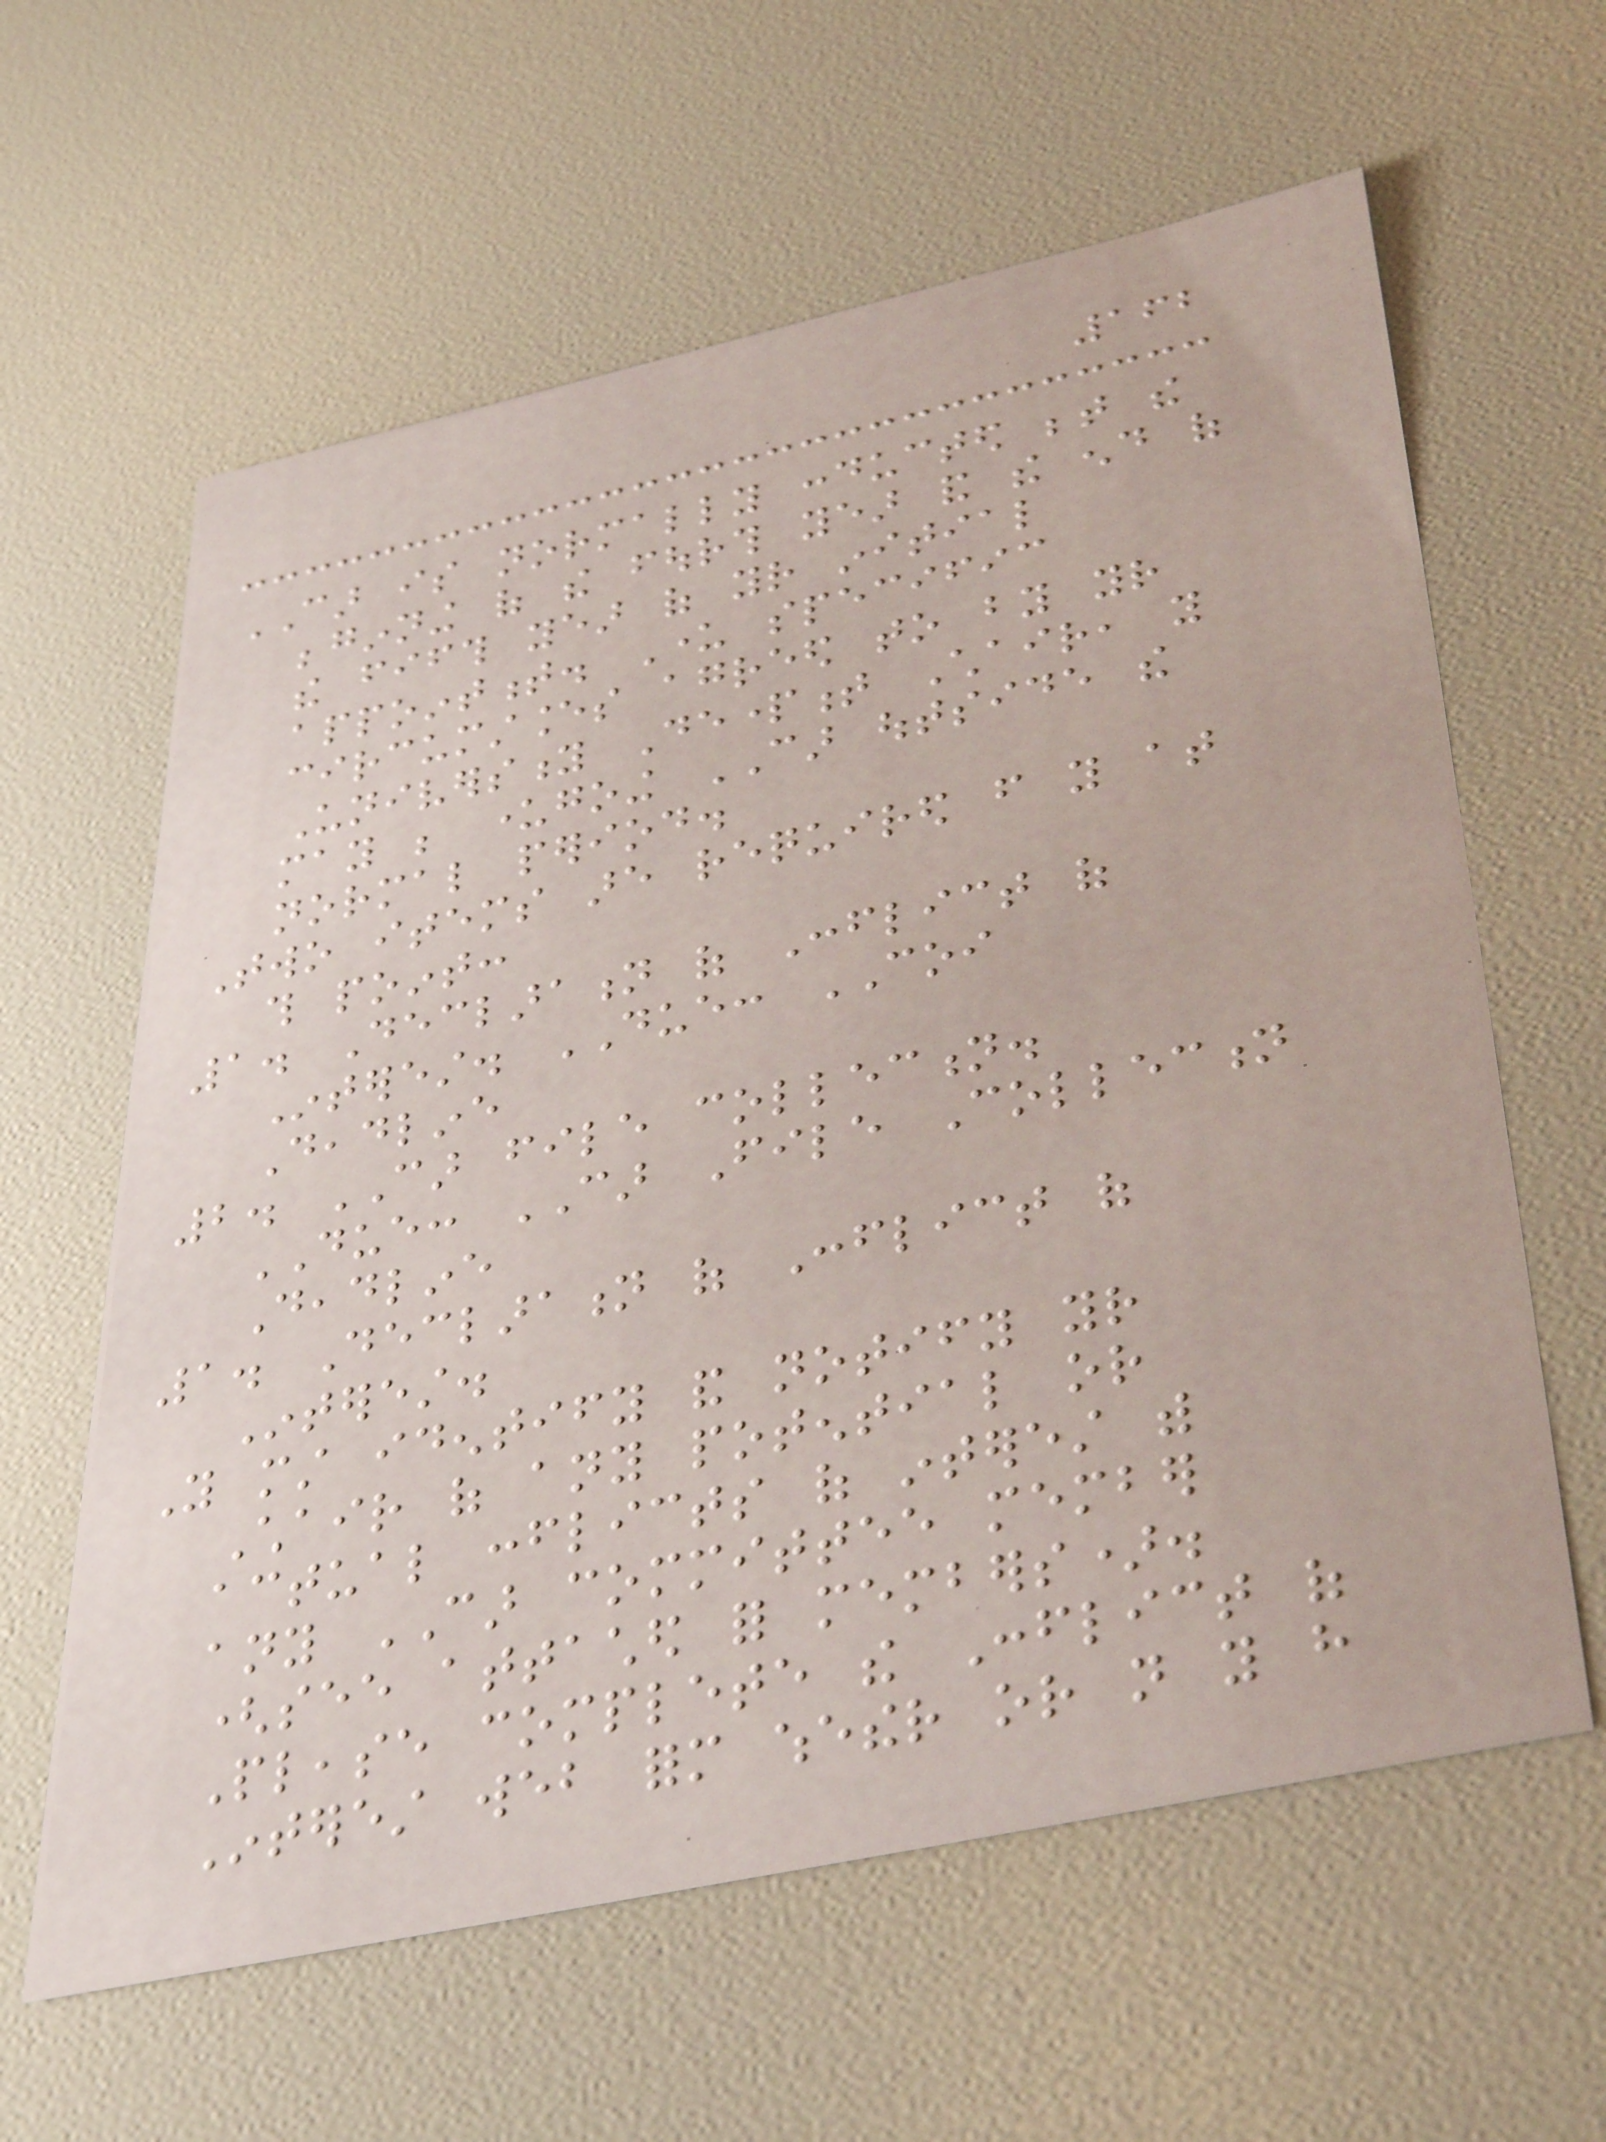162
CAR is normally conducted between the
beginning of the fourth year and the end of
the fifth year of your initial
appointment. Under specific
circumstances agreed to by your
University Department Chair, you
may be undergoing CAR outside the
normal period.
Two items are required from you at
this point:
1. Declaration of Conflict of
Interest. DUE: COI
Deadline
2. CAR file collection.
DUE: CAR File Collection
Deadline
1. Declaration of Conflict of
Interest.
You must identify and notify your
Chair of any potential or
actual conflicts of interest with
any CAR committee member
(see attached for members).
Please complete the Conflict of
Interest web form whether or not you have
